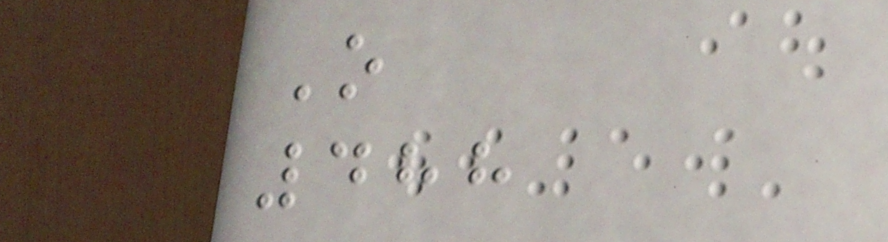O
488
